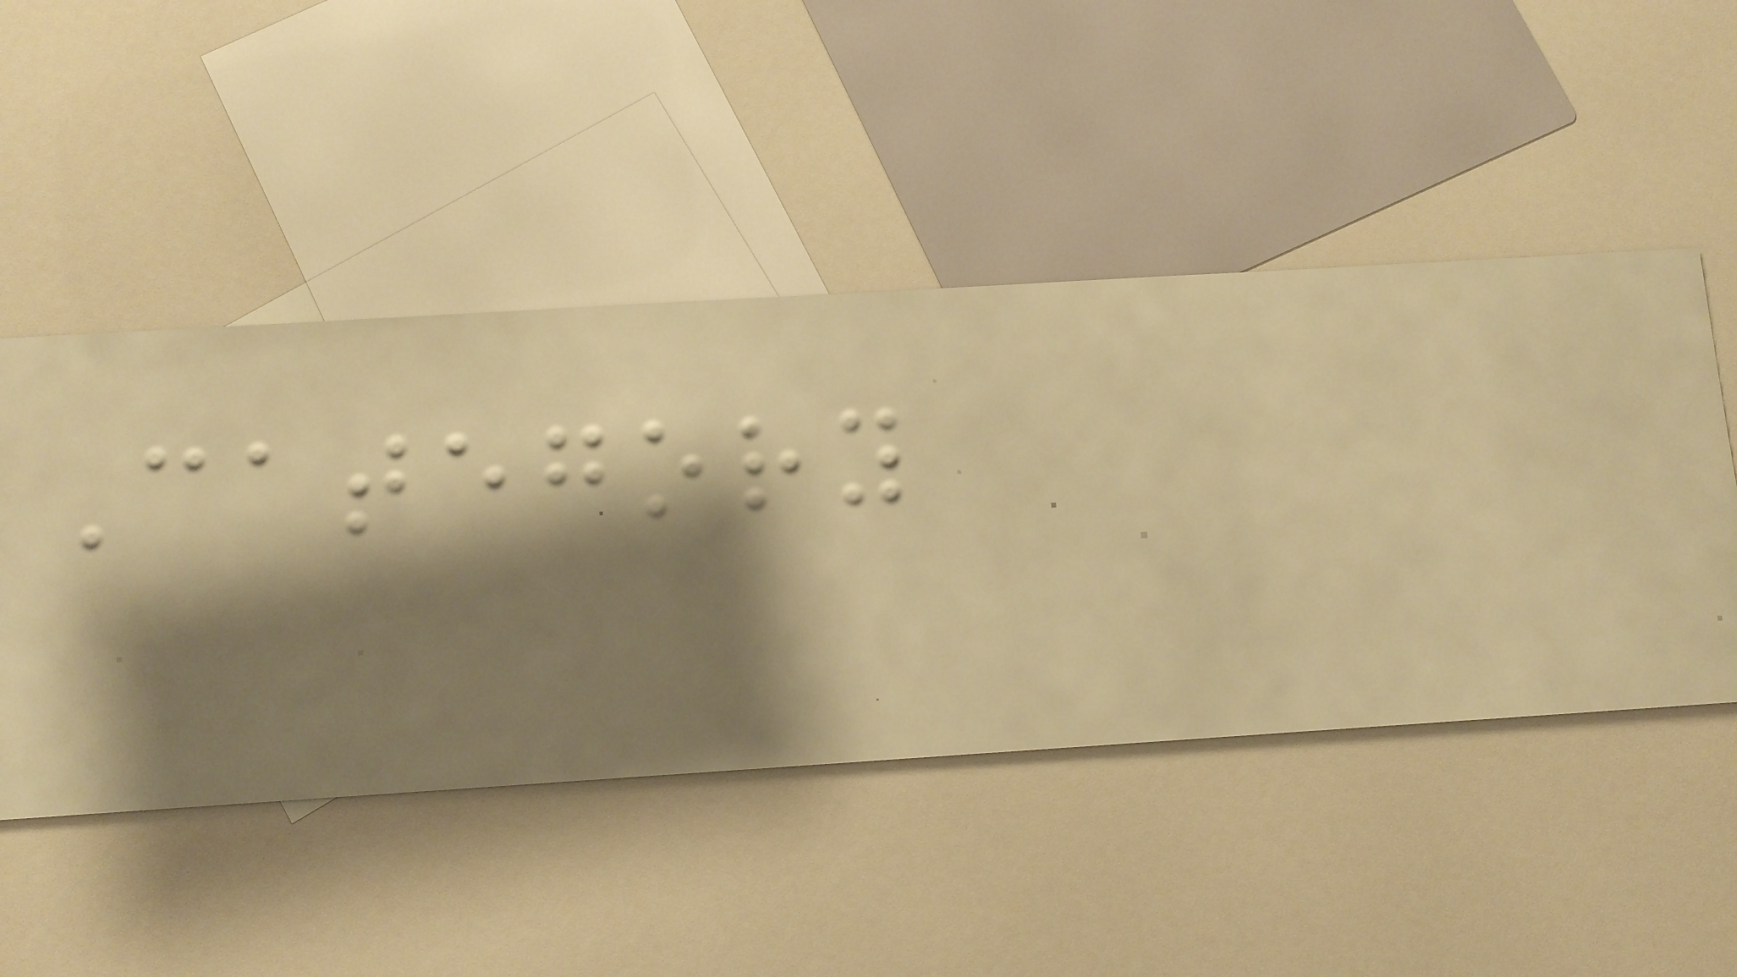Category
